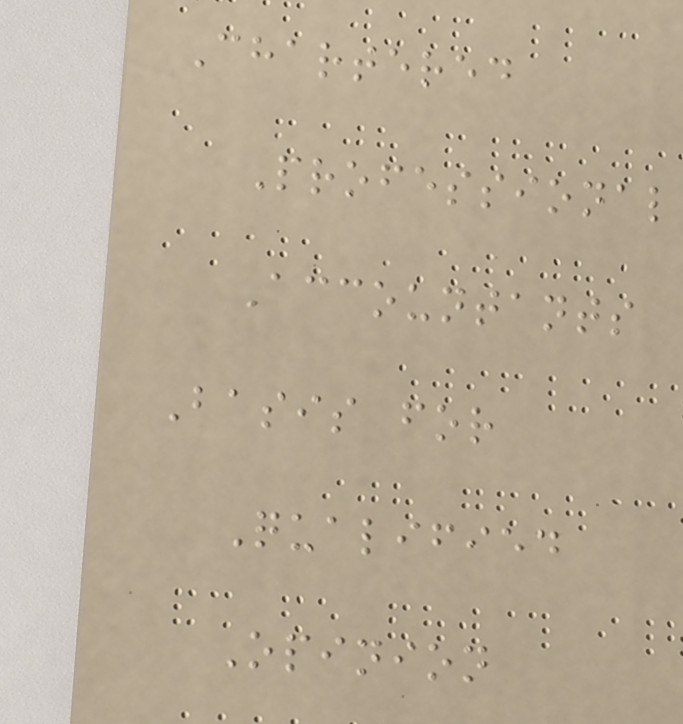Chartered
Professional
Accountants
Basis for
Qualified
Opinion
